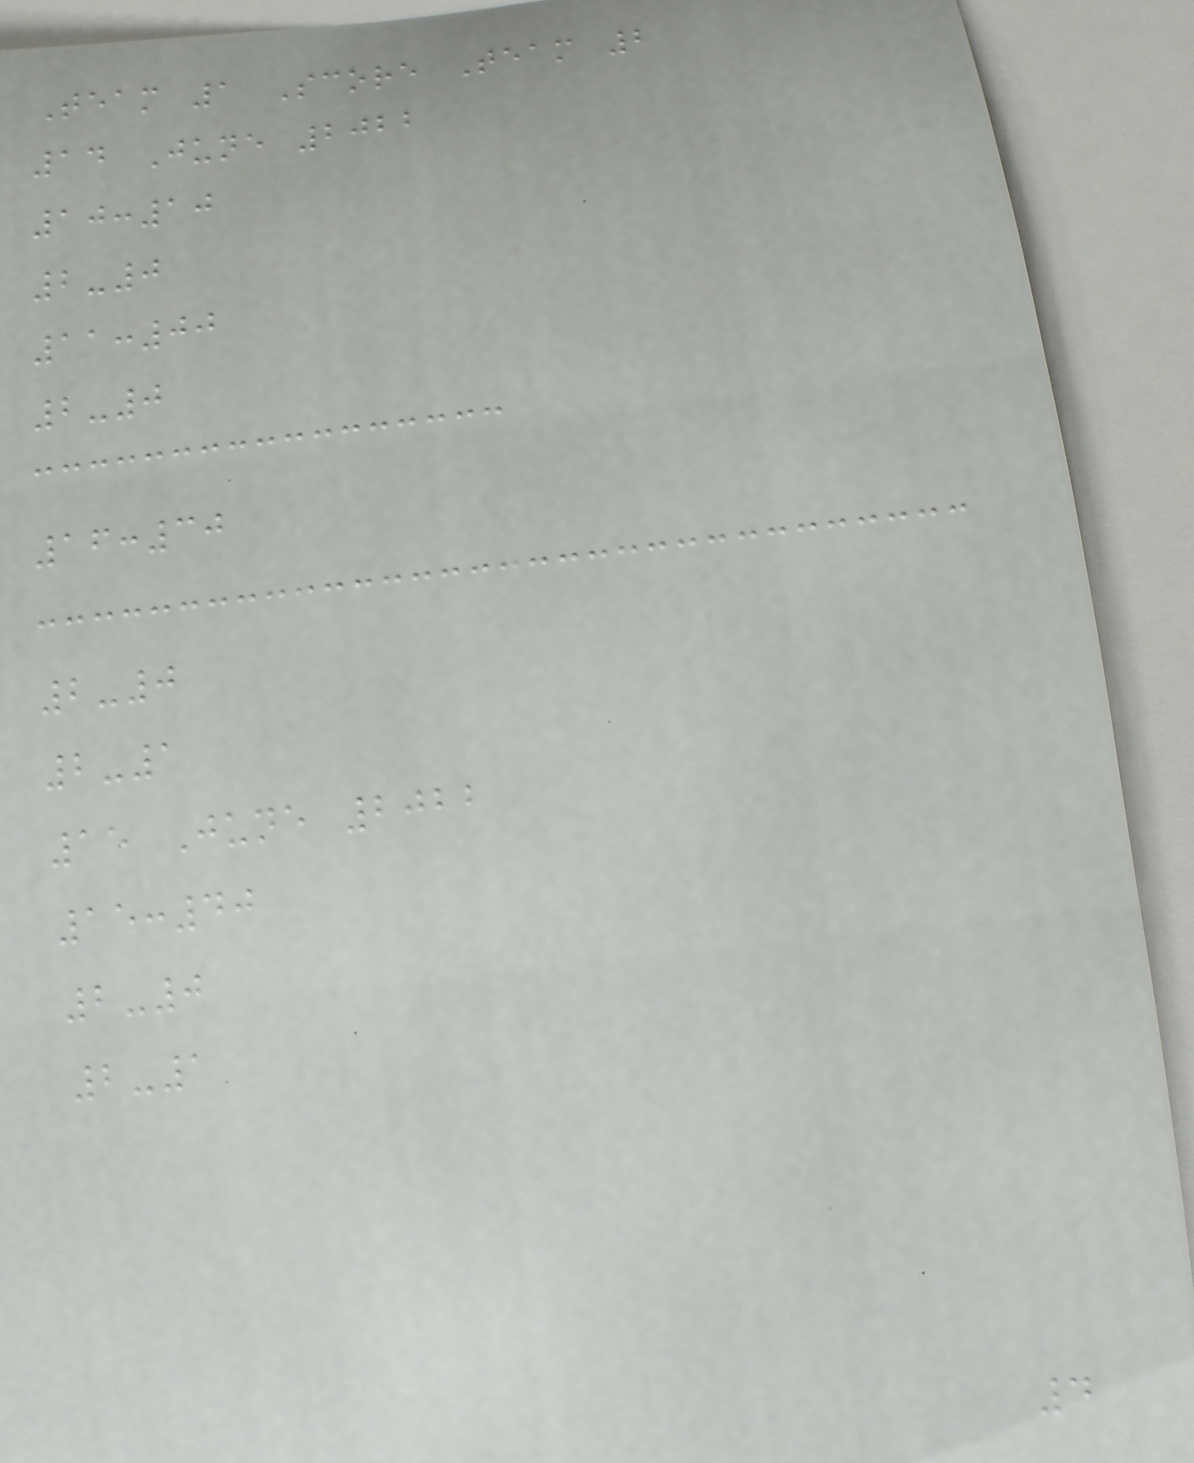Team 1 Score Team 2
14 June 2022
10:10
2-0
11:00
2-0
16:30
2-0
2-1
15 June 2022
15:40
2-0
2-1
4
